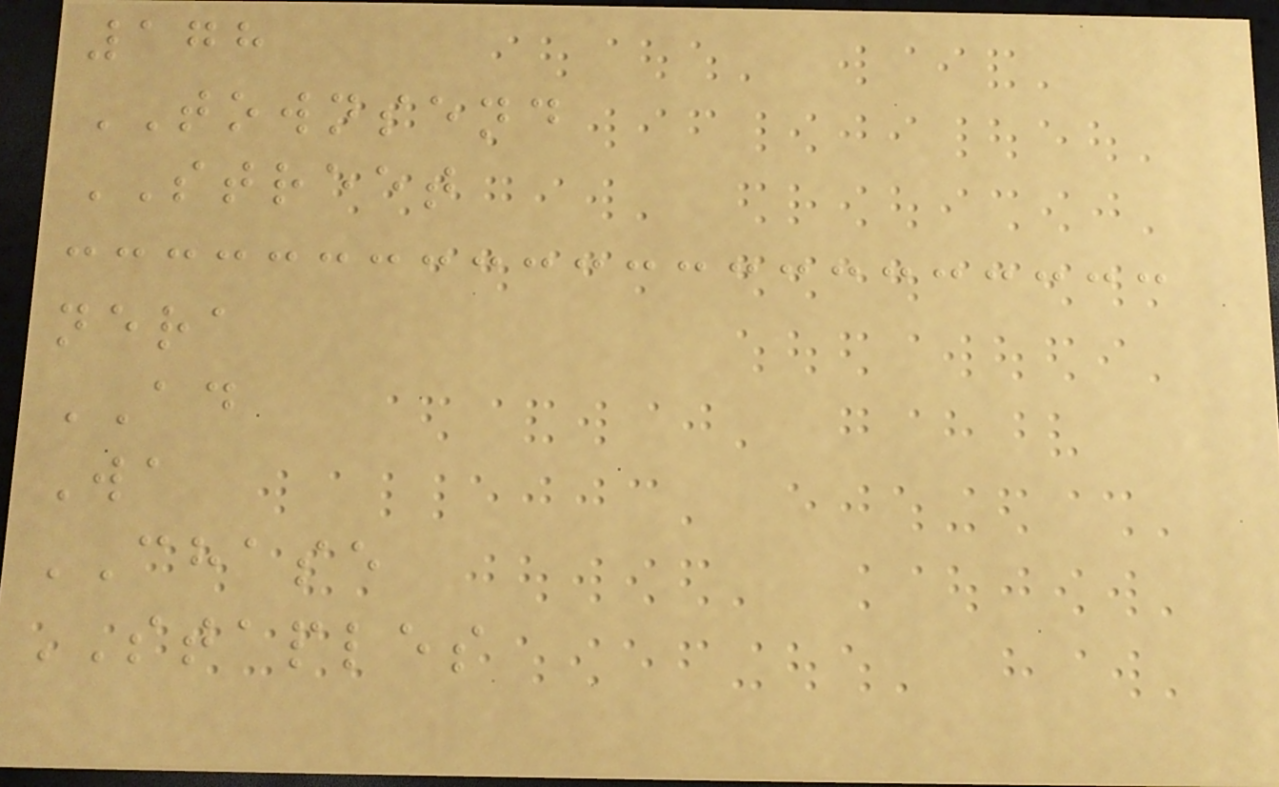178
TOWNSEND
STREET
nera
AD
Wa
CHASE
STAPLES
